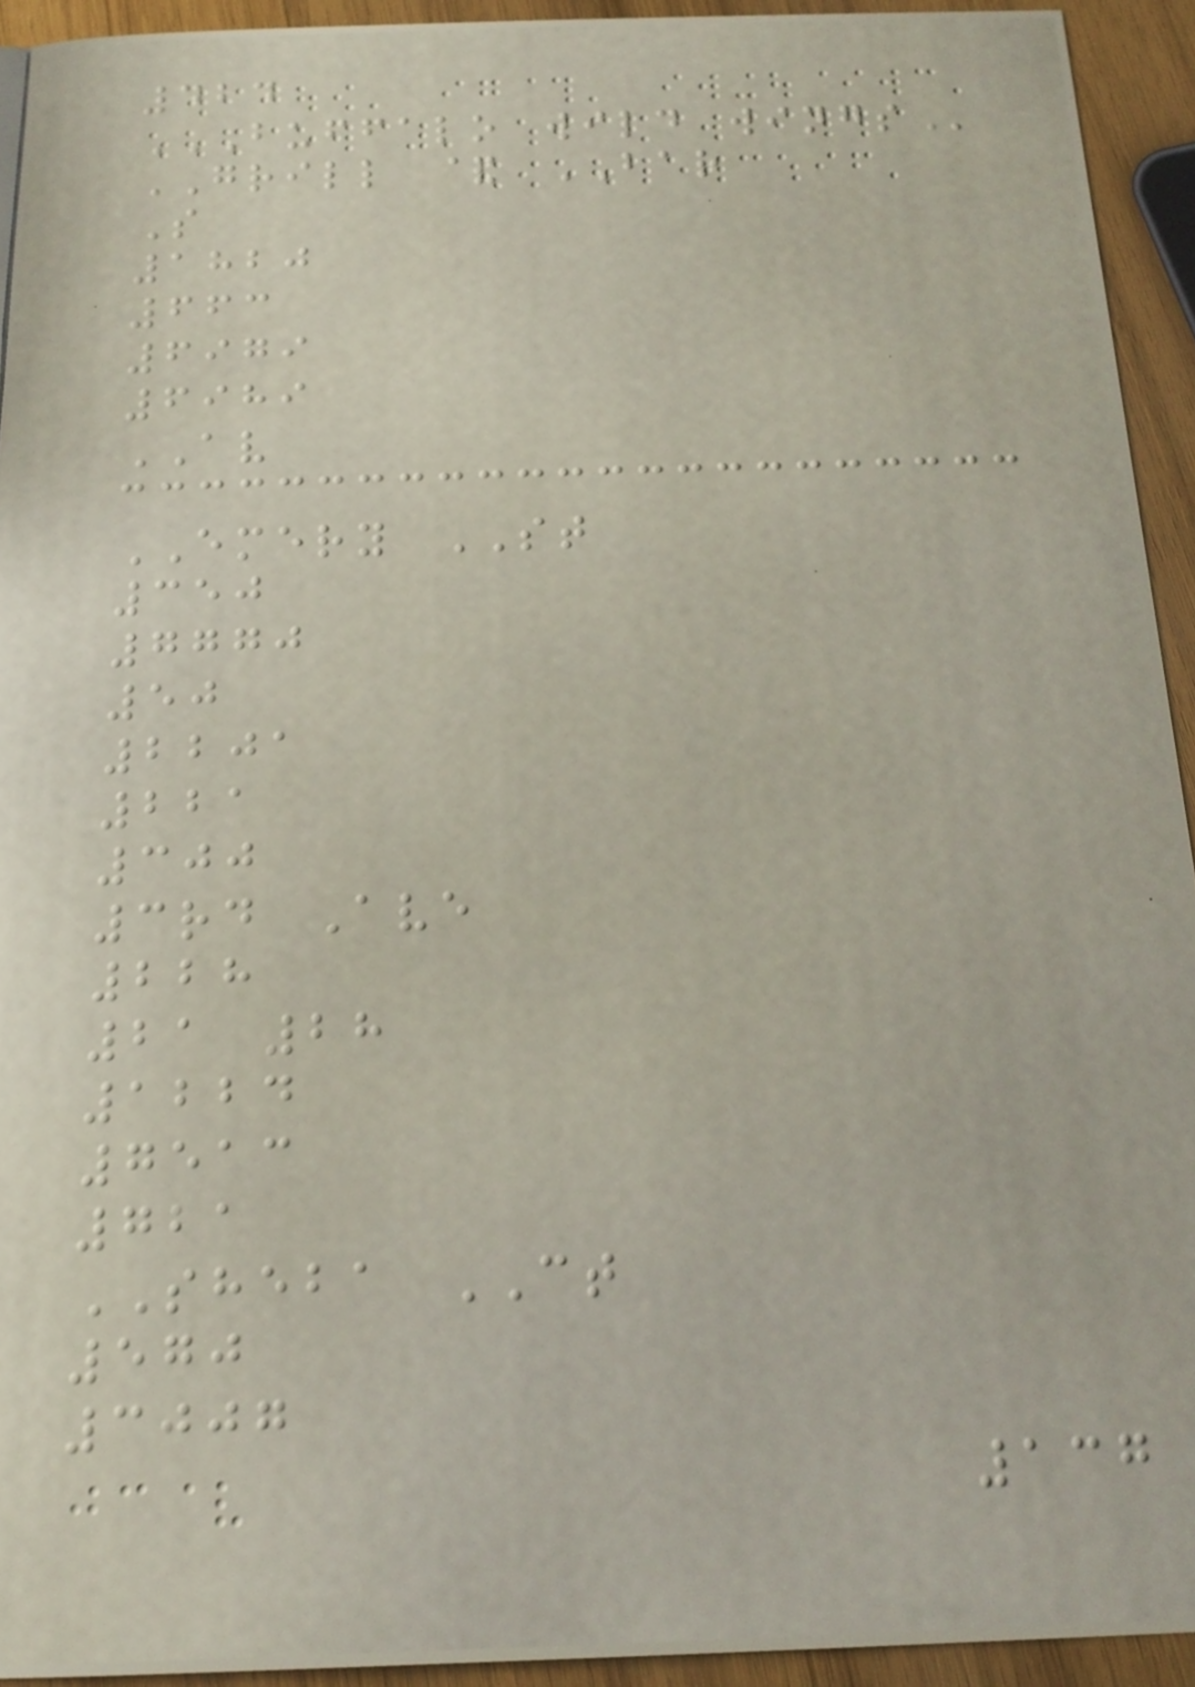424
BUFFALO WILD WINGS
GRILL & BAR
S
1820
663
6979
6989
AV
EMERY ST
350
7770
50
2201
221
300
3rd Ave
228
21 28
1224
7513
721
SHEBA CT
570
3007
137
